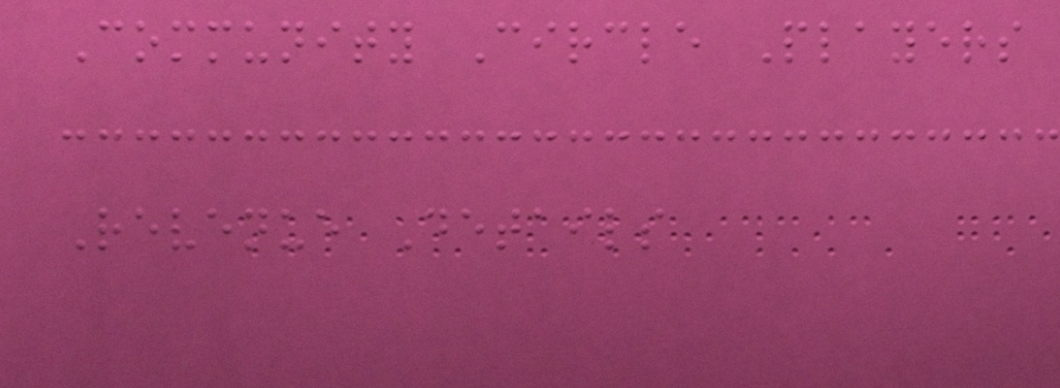Community Circle Players
Revenue Details
